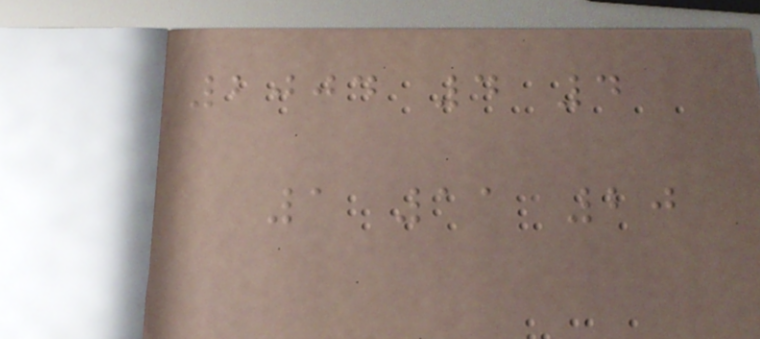2004 4 4
1 11 20
